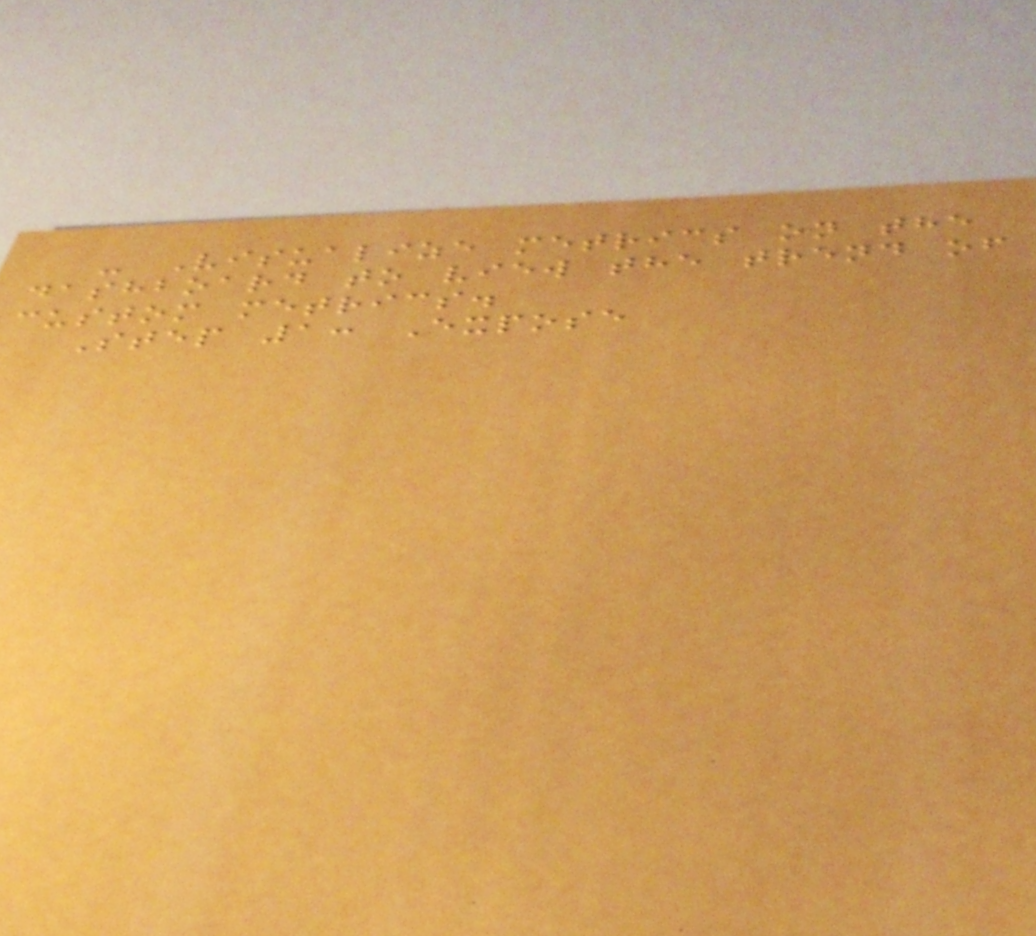- Visualize metrics on the
dashboard to view the trend of
custom metrics.
Step 1: Expose
